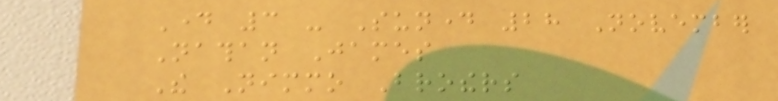Day 3 - Sunday 28 November
Nathan James
The Nimmo Brothers
